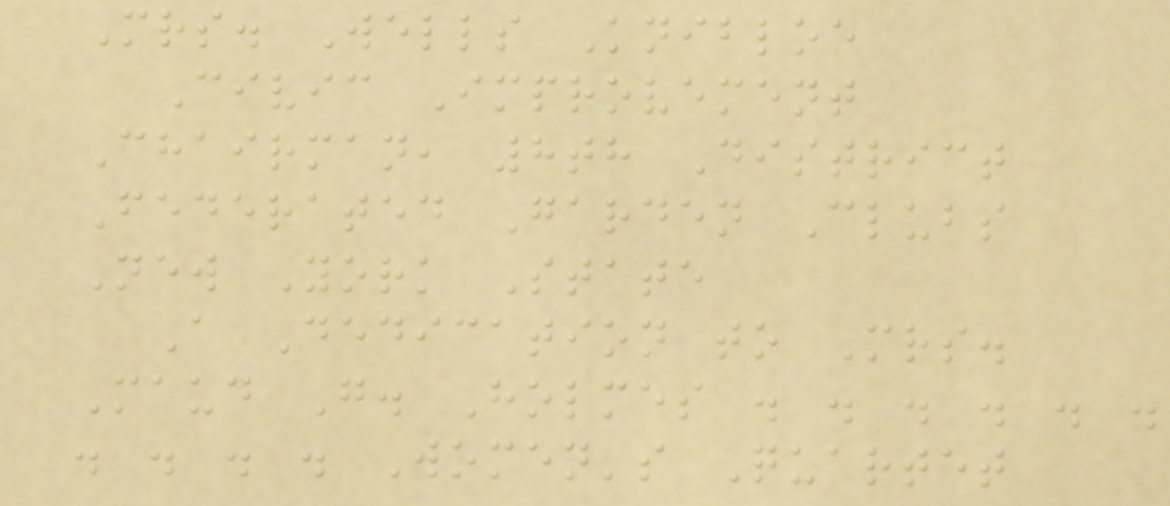Mrs. Wells Knibloe
Civic Improvement
Chairman, 8th District
Federated Garden Clubs
New York State
A Dedication to Mrs.
Maud G. Holmes . . . . . .
. . . . Women's Quartet
